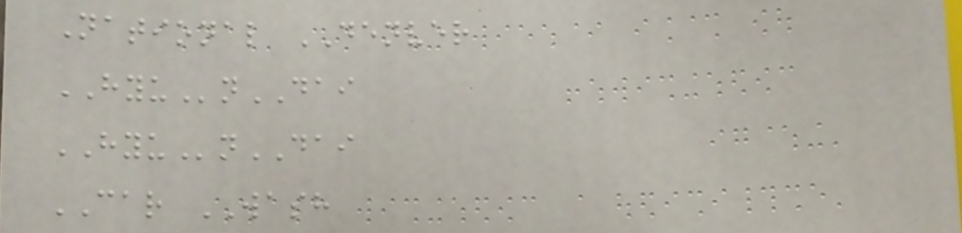National DENVER
HYUnDAI
HYUnDAI
CAR WASH
